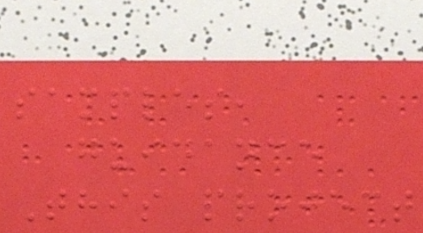samples,
guidance
This project
